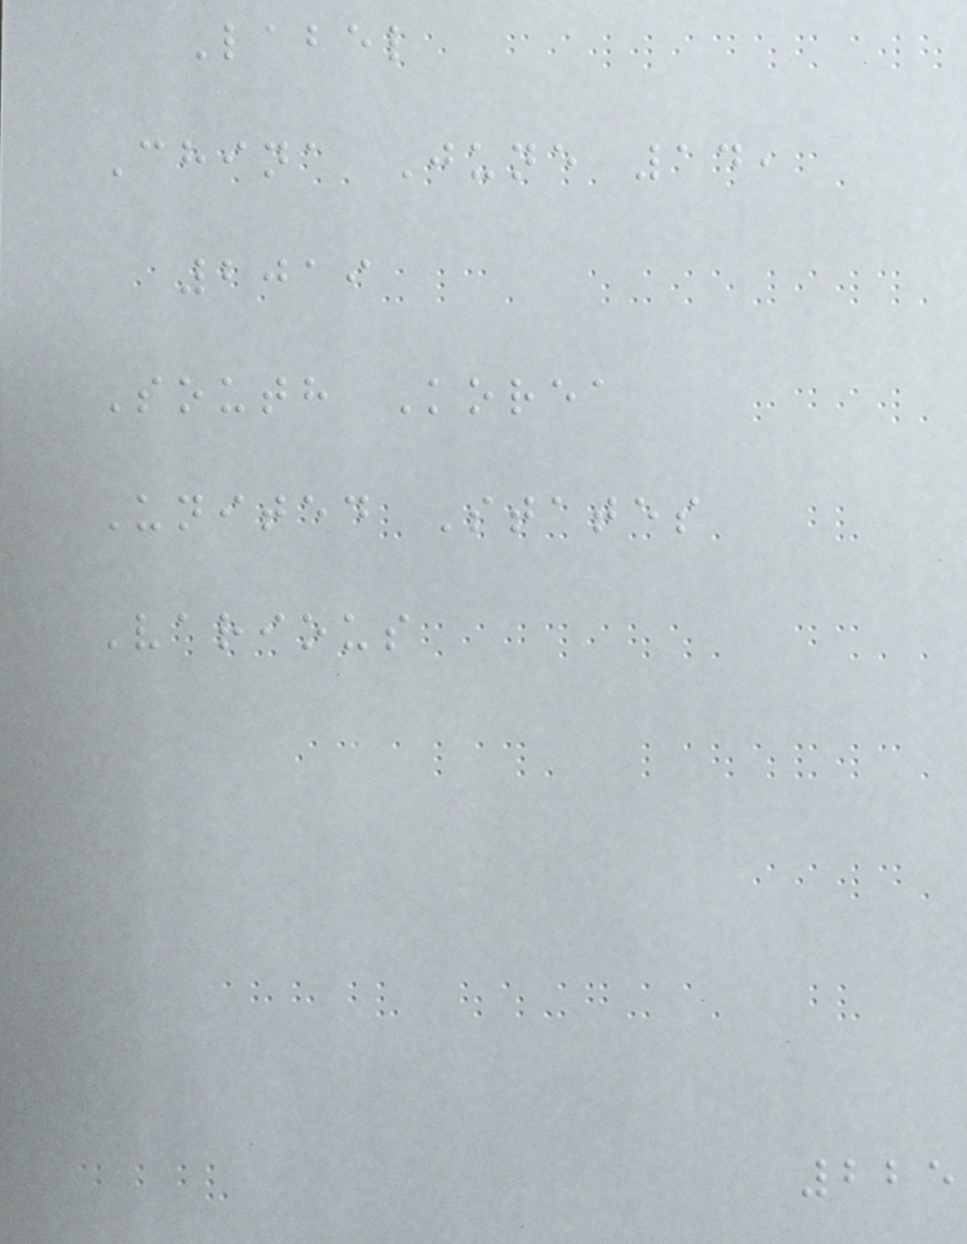Label
China June 14,
2019
South Korea
United States
Various
225
